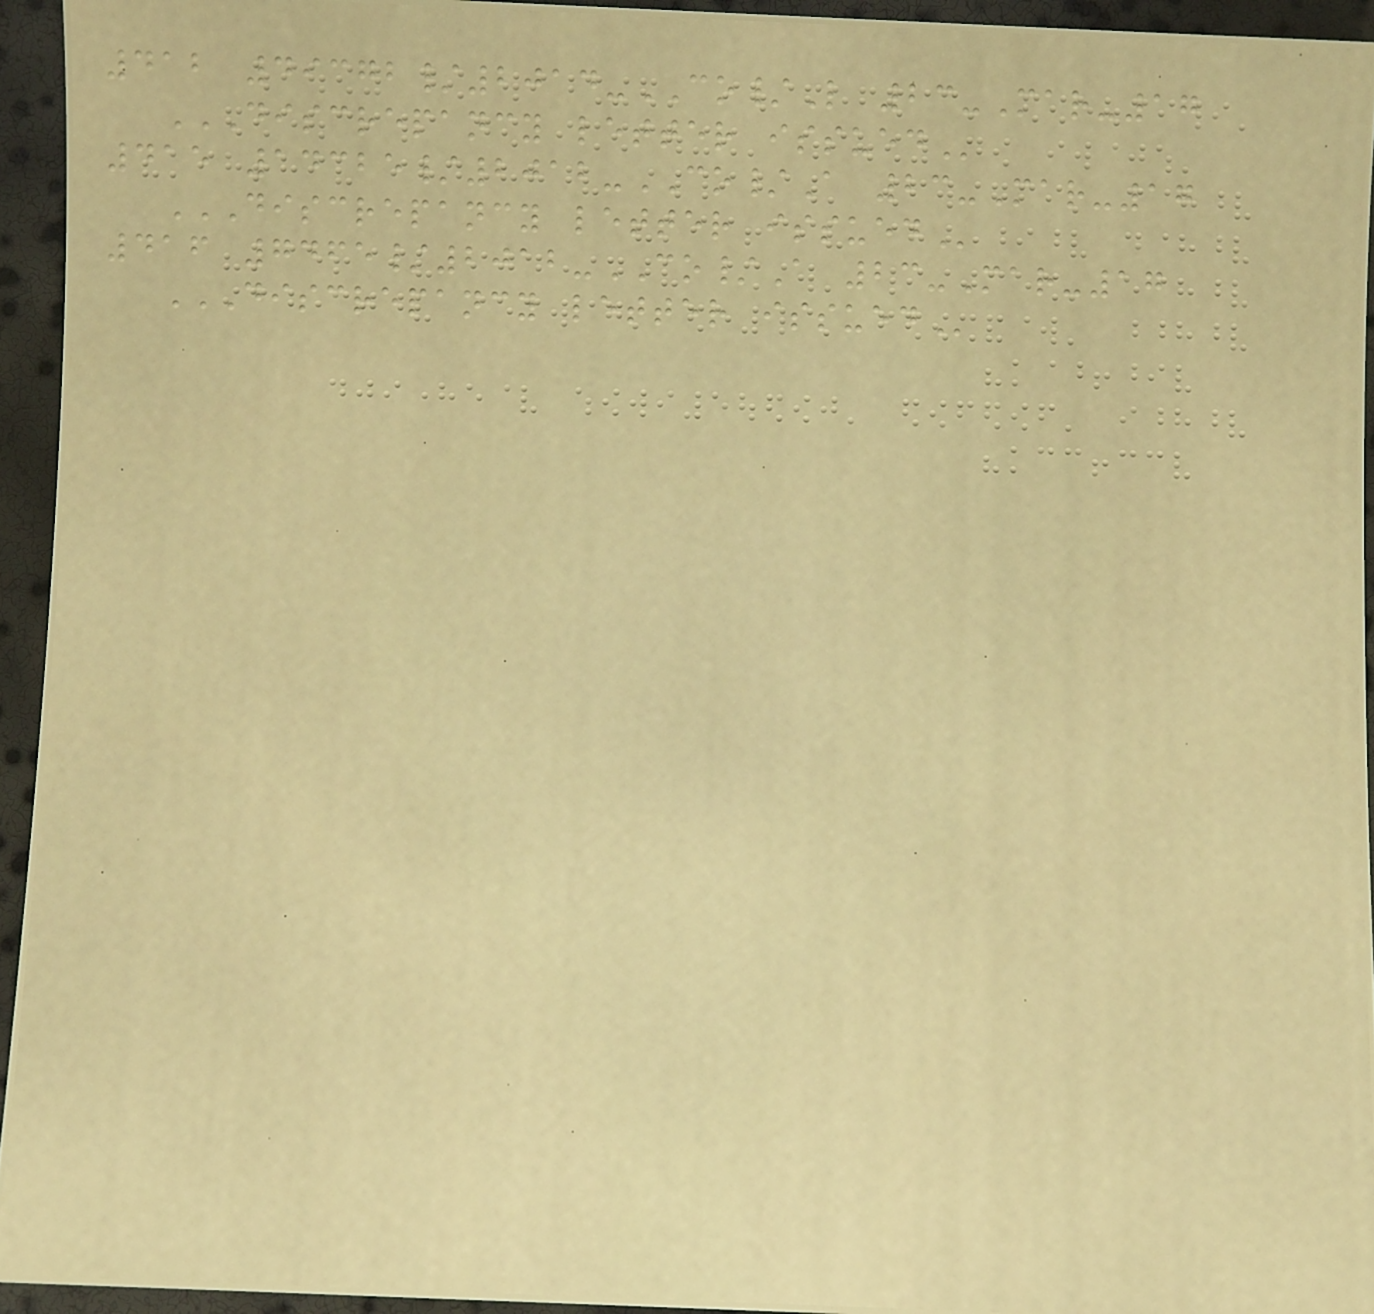412 49372/2014-CO/L 23-Mar-17
DISCREPANCY LETTER ISSUED
415 14325/2012-CO/A 23-Mar-17
DISCREPANCY LETTER ISSUED
416 7465/2012-CO/A 23-Mar-17
DISCREPANCY LETTER ISSUED
